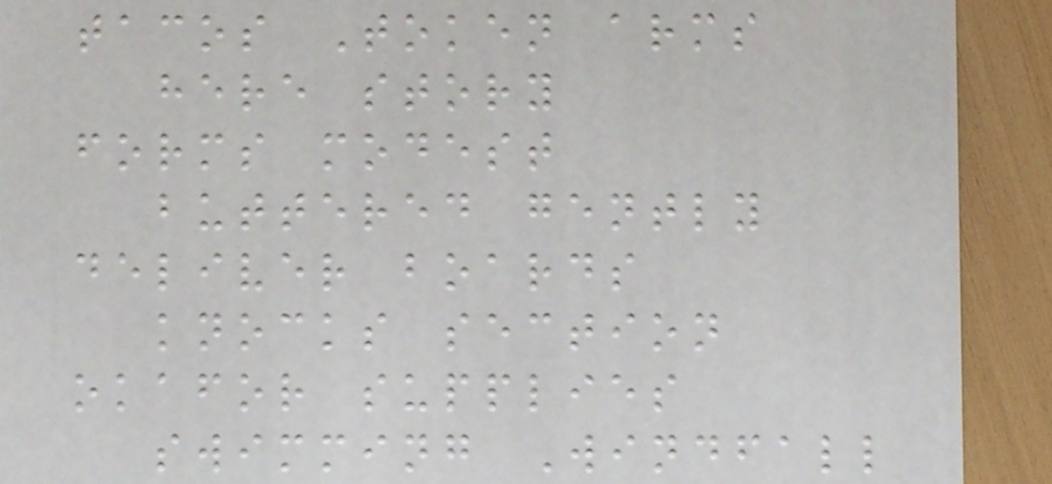tacos Token arms
here story
forms modest
buttered gently
deliver boards
knocks section
okafor supplies
swimming Windfall
